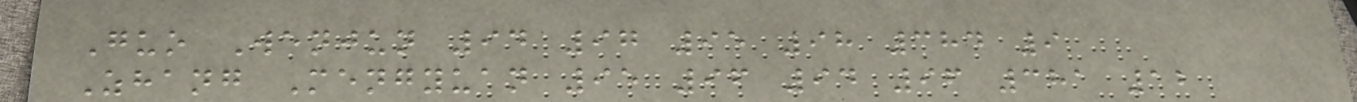Guo Wenjun 94 97 95 98 384 9
Zhang Mengyuan 95 96 94 96 381 12
